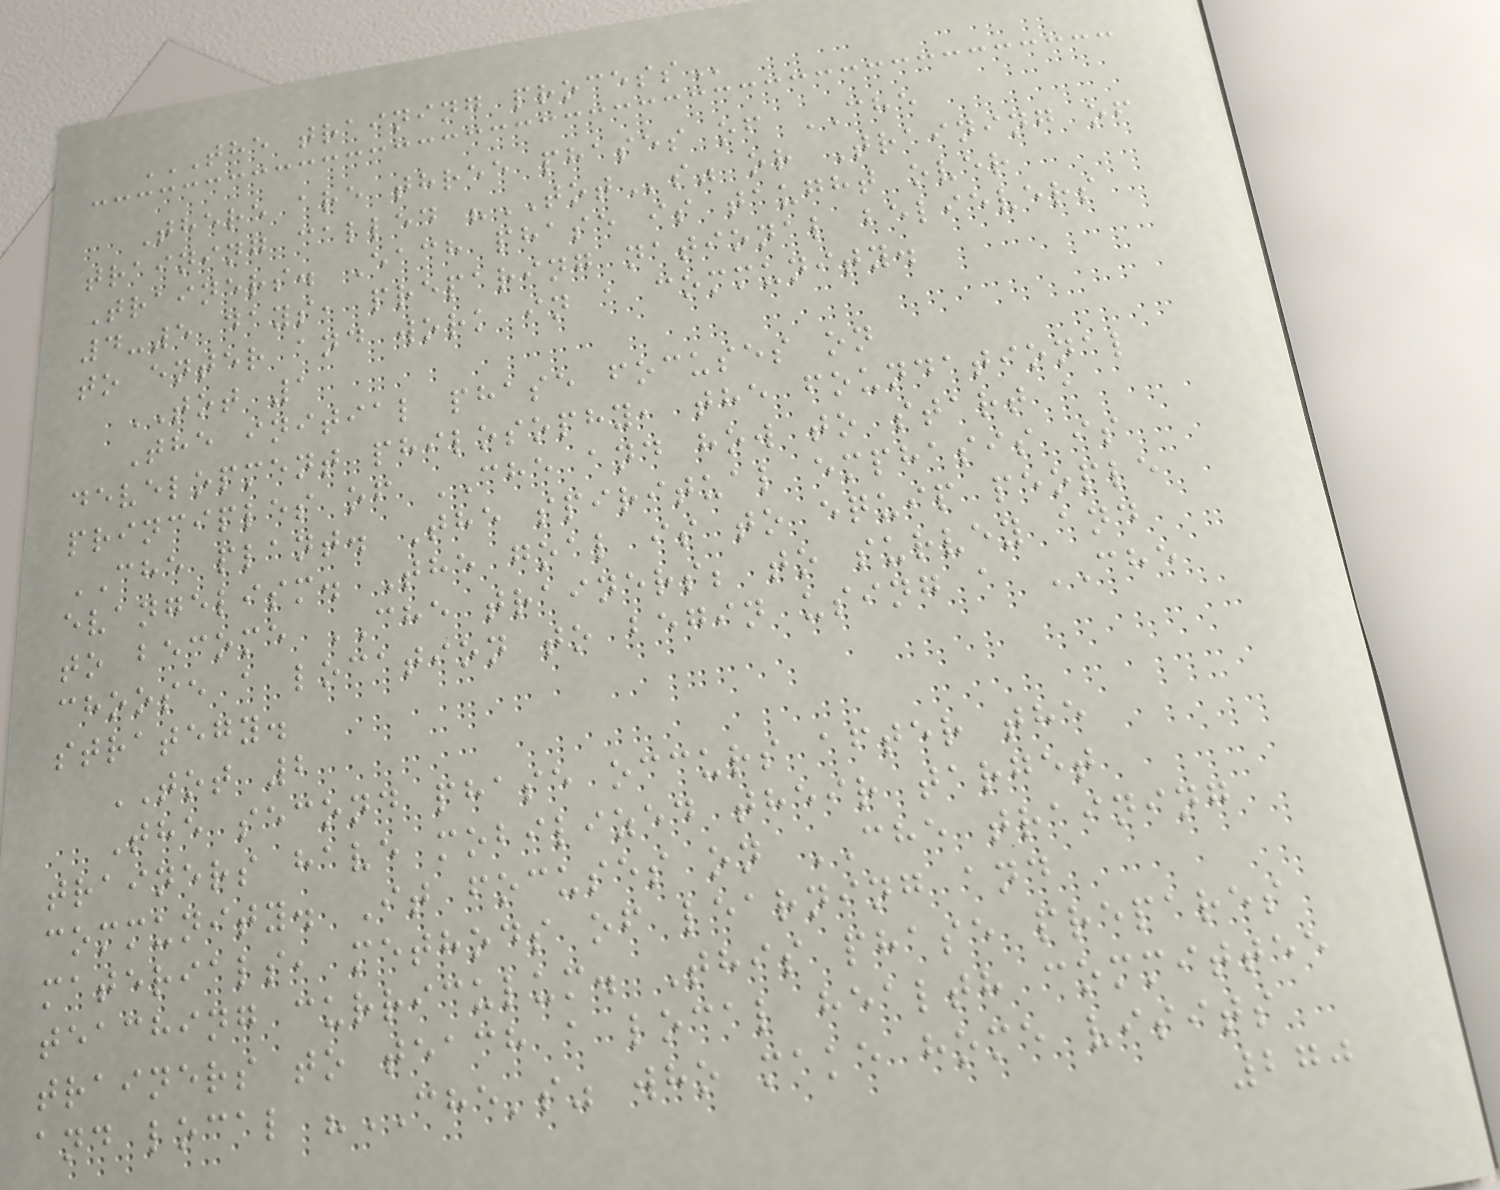THE TRAINING PROCESS
There are three phases of CHE
training called "TOTs" or Training of
Trainers. Each phase is taught over
4-5 days, preparing national believers
to enter and work in a community.
TOT 1
The initial phase focuses on
development philosophy, the foundational
principles of CHE and how to start a
CHE plant. The spiritual emphasis is
evangelism. The goal is to equip people
to become CHE trainers; to survey and
choose a location to begin using a CHE
strategy.
TOT 2
The second phase occurs after the
trainers have mobilized their target
community. It focuses on CHE training
materials, methods of learning and
teaching curriculum. This phase prepares
trainers to teach a local health committee
and local "CHE's" who make home visits
270
